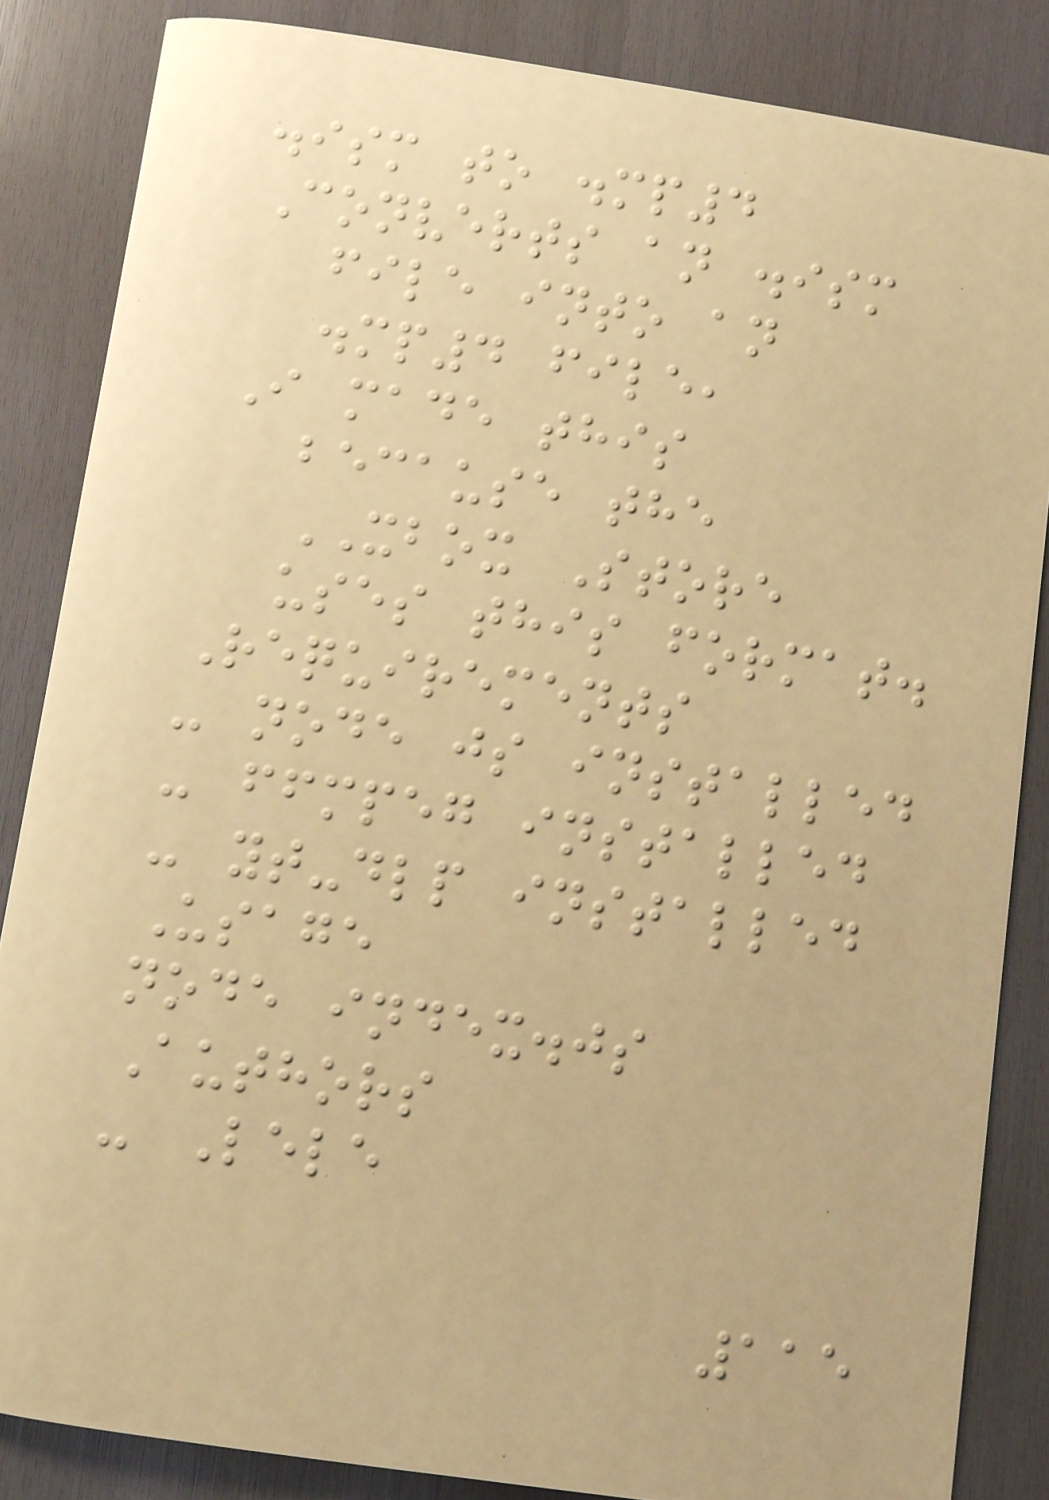.ism to .mp4
Converts an .ism
file into an
.mp4 file,
I made this
because the
XBOX Store
uses this format.
Requirements
- node js installed
- ffmpeg installed
- yt-dlp installed
Usage
node index.js
Authors
- Lele
115
